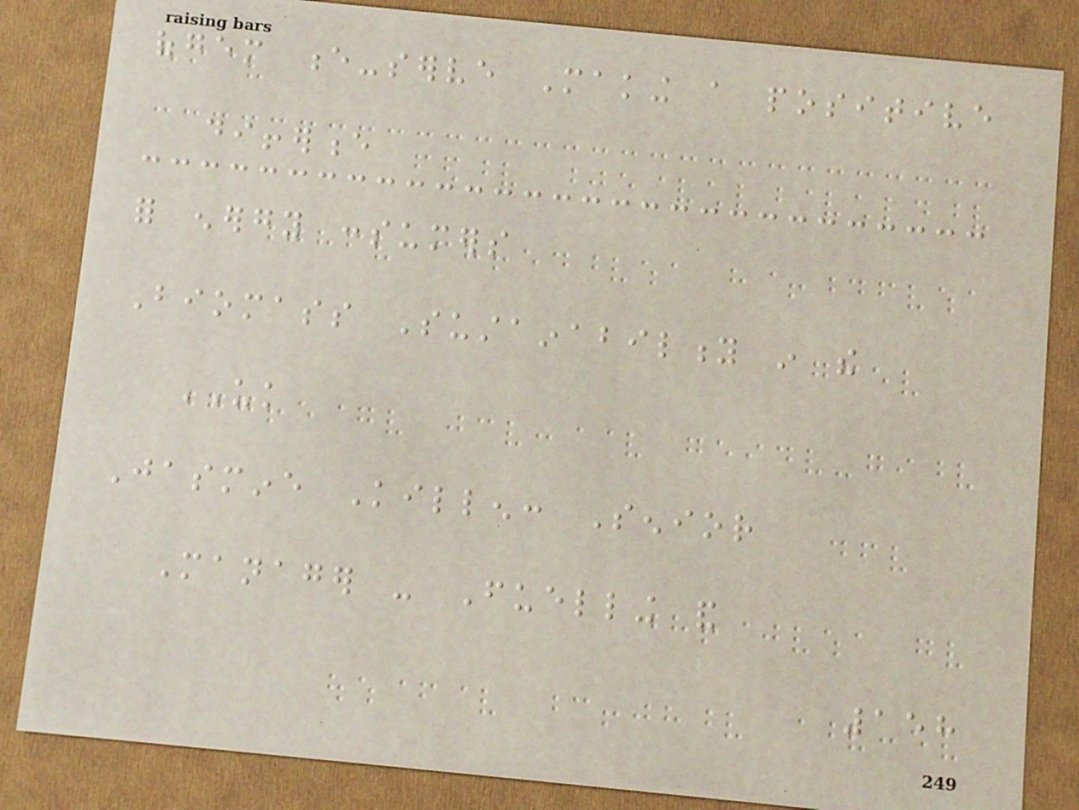ofgem e-serve Making a positive
difference
for energy consumers
Biomass Sustainability in the
UK
Jasmine Killen: Senior
Manager - Fuelling and
158
